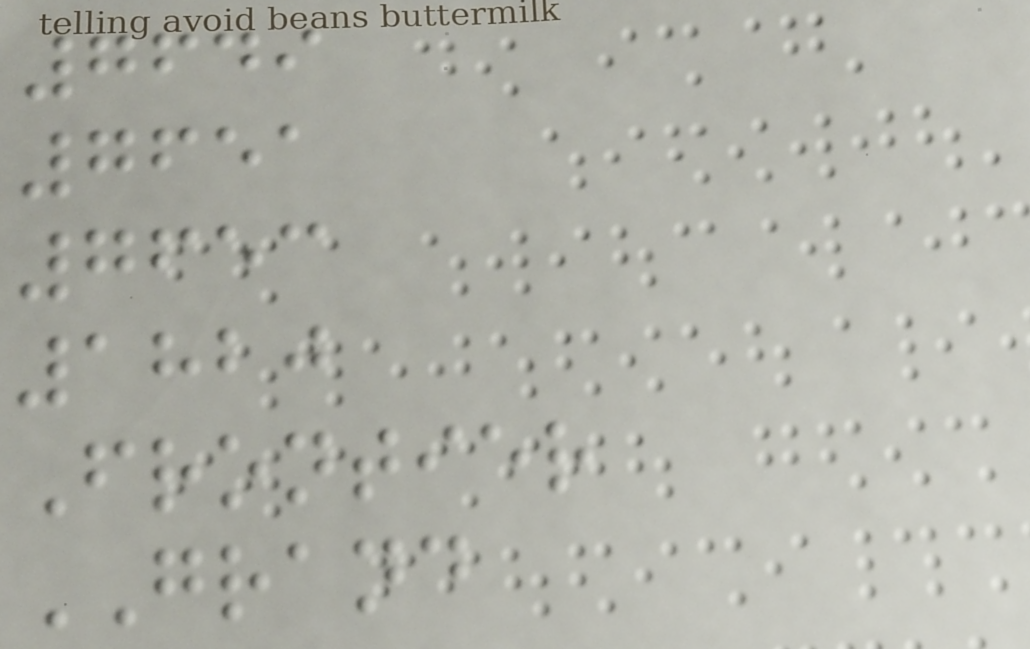7649
7651
7653
1820
Frontier
GRAND
